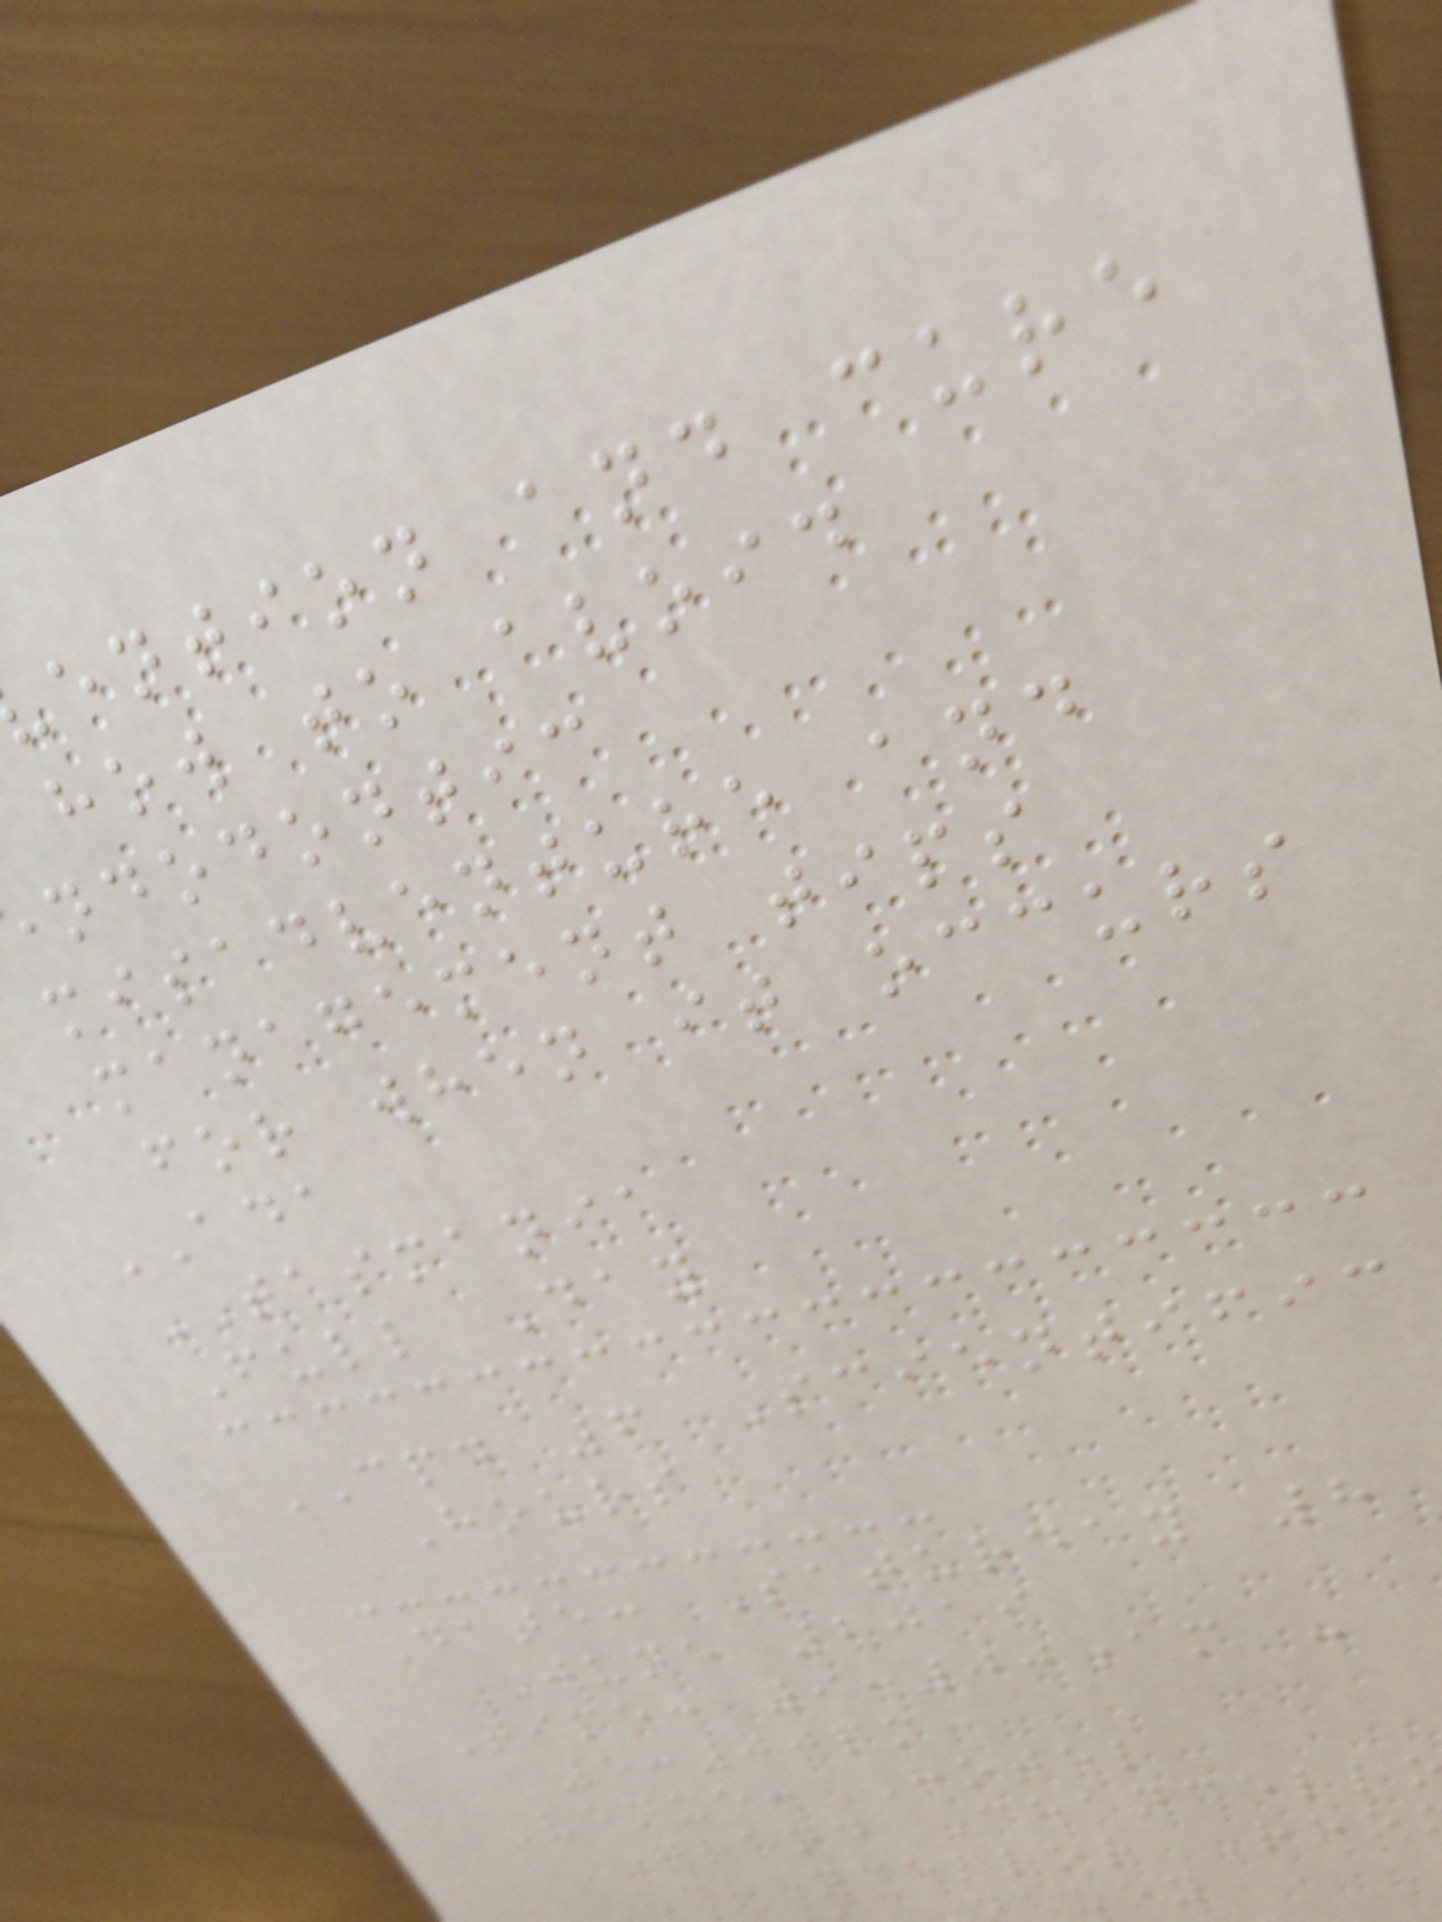ention and cure
how to avoid
ndodontic
misadventure and
management tips
for when it occurs
ADA
TASMANIA
Full Day
CPD 6 Scientific
Hours
Date: Saturday 8
June 2019
Time: 9:00am -
5:00pm
Venue: Hotel
Grand Chancell
Chancellor Roo
avey
